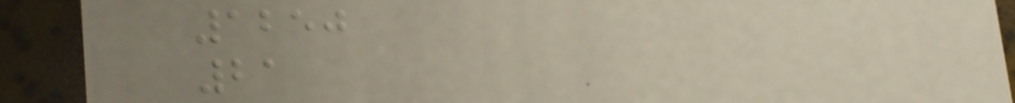1250
21
